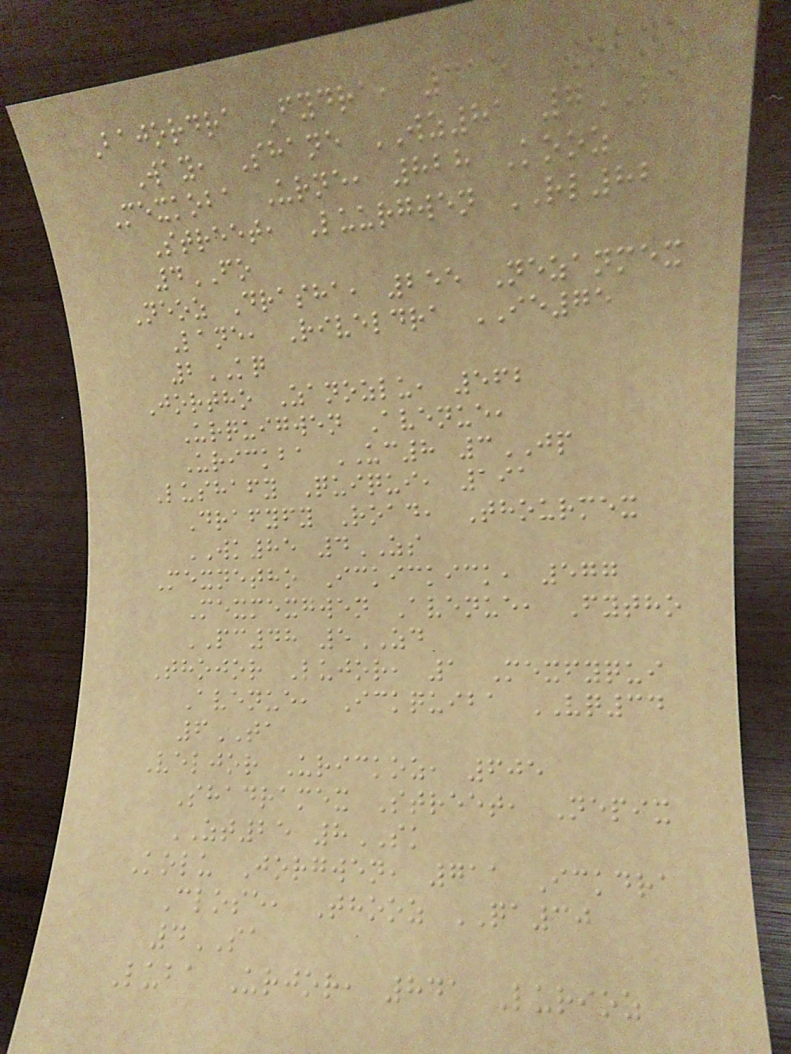Bajordra Fydra, 315 Wobne
Way, Shane WZ81 7LA
Mexkoba Urne, 828 Kooz
Street, Luurgwen RL82
4FO
Neoz Drasha, 255 Nezanmex
Lane, Riveldra IE75
2KQ
Jortho Zanozlu, 562
Urquigwen Avenue,
Urickba UC8 3JP
Lushafy Quiqui, 191
Drafyfy Road, Thourmex
WK85 4ZS
Mexnetho Ickickick, 577
Mexmexgwen Avenue, Fytho
PC48 5ZD
Thojor Lujor, 1 Mexfyqui
Avenue, Ickquiba VQ34
6TA
Veljor Urickoz, 605
Shadramex Street, Nepix
ZT25 8SK
Kolu Jorgwen, 711 Ickdra
Close, Thooz QA30
4SA
Luba Urjor, 841 Lurioz
